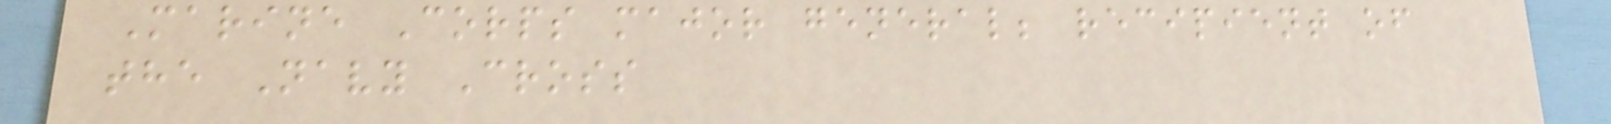Marine Corps major general; recipient of
the Navy Cross
